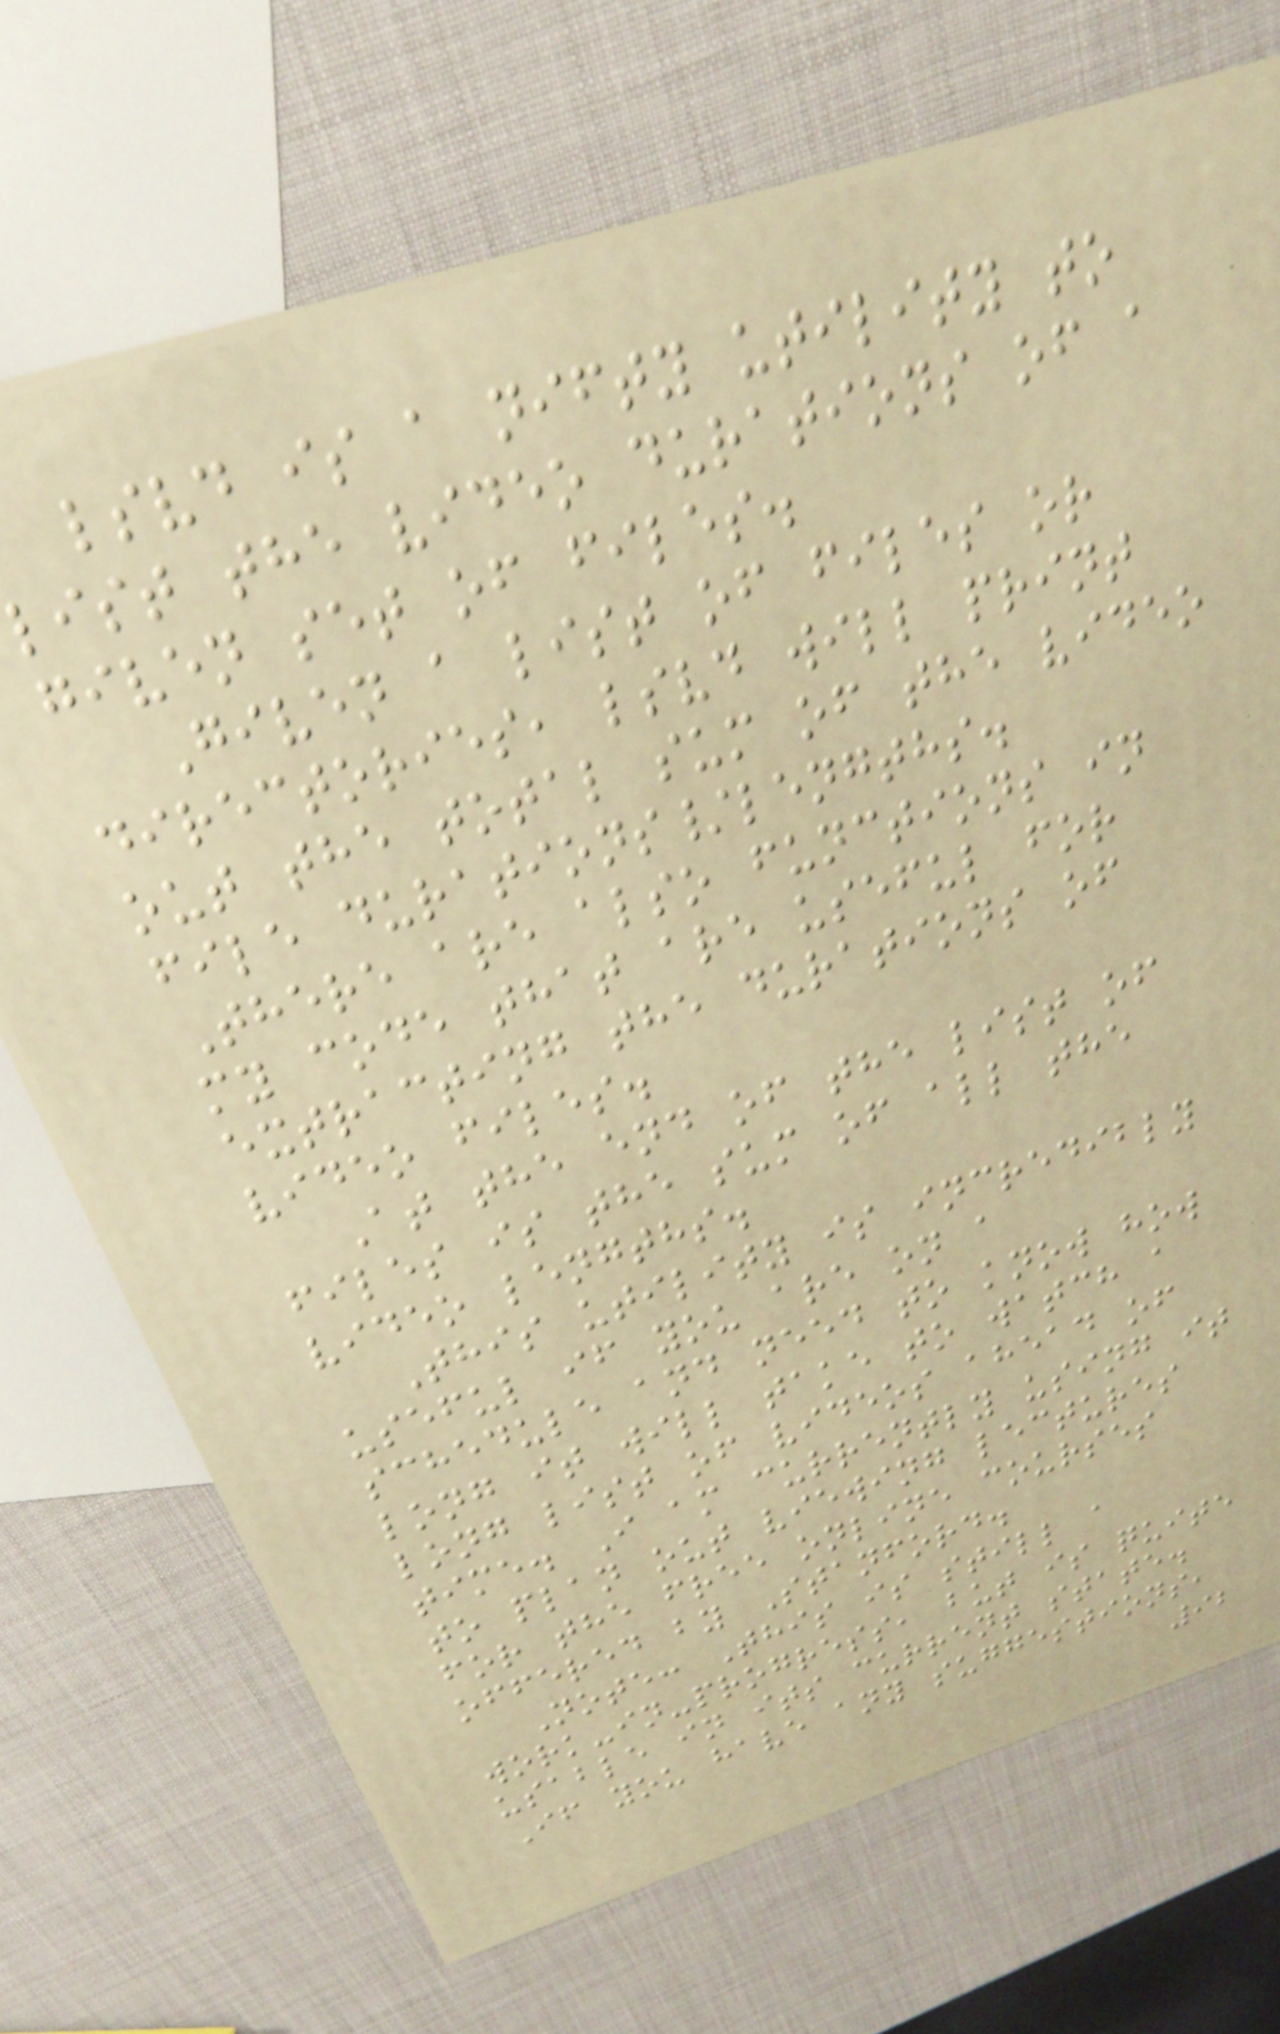lsvd is a nifty utility to
list the video durations of a
given set of files.
Given a list of files or
directories, lsvd will print
out the total sum of the video
file durations/lengths.
There are also functions in
my code that are useful for
extracting the durations of
video files.
At the end of the list of
files is the sum of all the
video lengths.
This utility is incredibly
useful if you are on a
schedule and need to know how
long it will take to watch a
long list of videos ahead of
time. I am currently using it
to plan out viewing lectures
for the free online courses
offered by Stanford.
Note: This is still a
work-in-progress, but is quite
usable in its current state.
If you have any suggestions,
92
